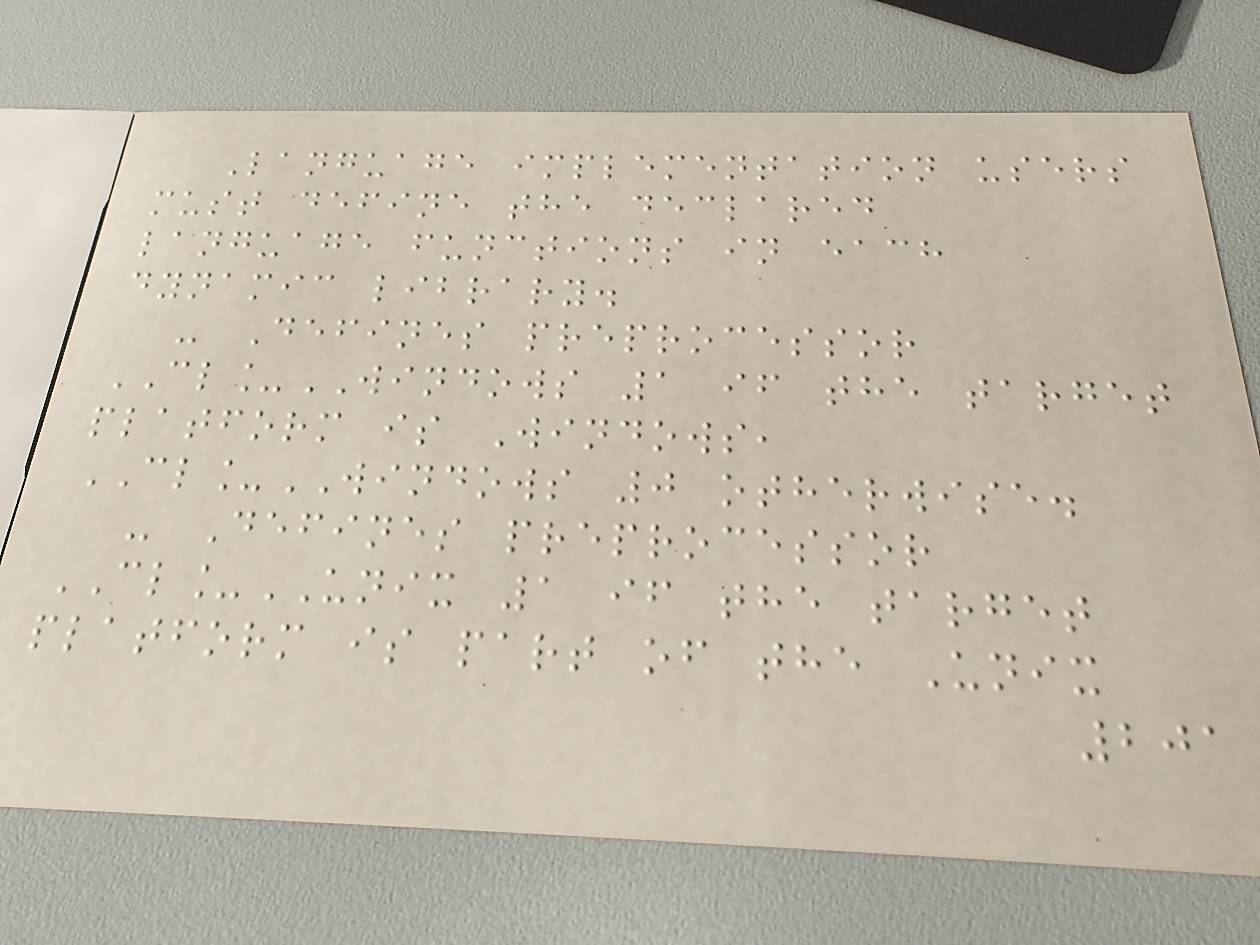Language implementation users
must define the declared
language functions in each
dynamic library.
- Defines preprocessor
CL_WINDOWS 1 if the target
platform is Windows,
CL_WINDOWS 0 otherwise.
- Defines preprocessor
CL_UNIX 1 if the target
platform is part of the Unix
201
